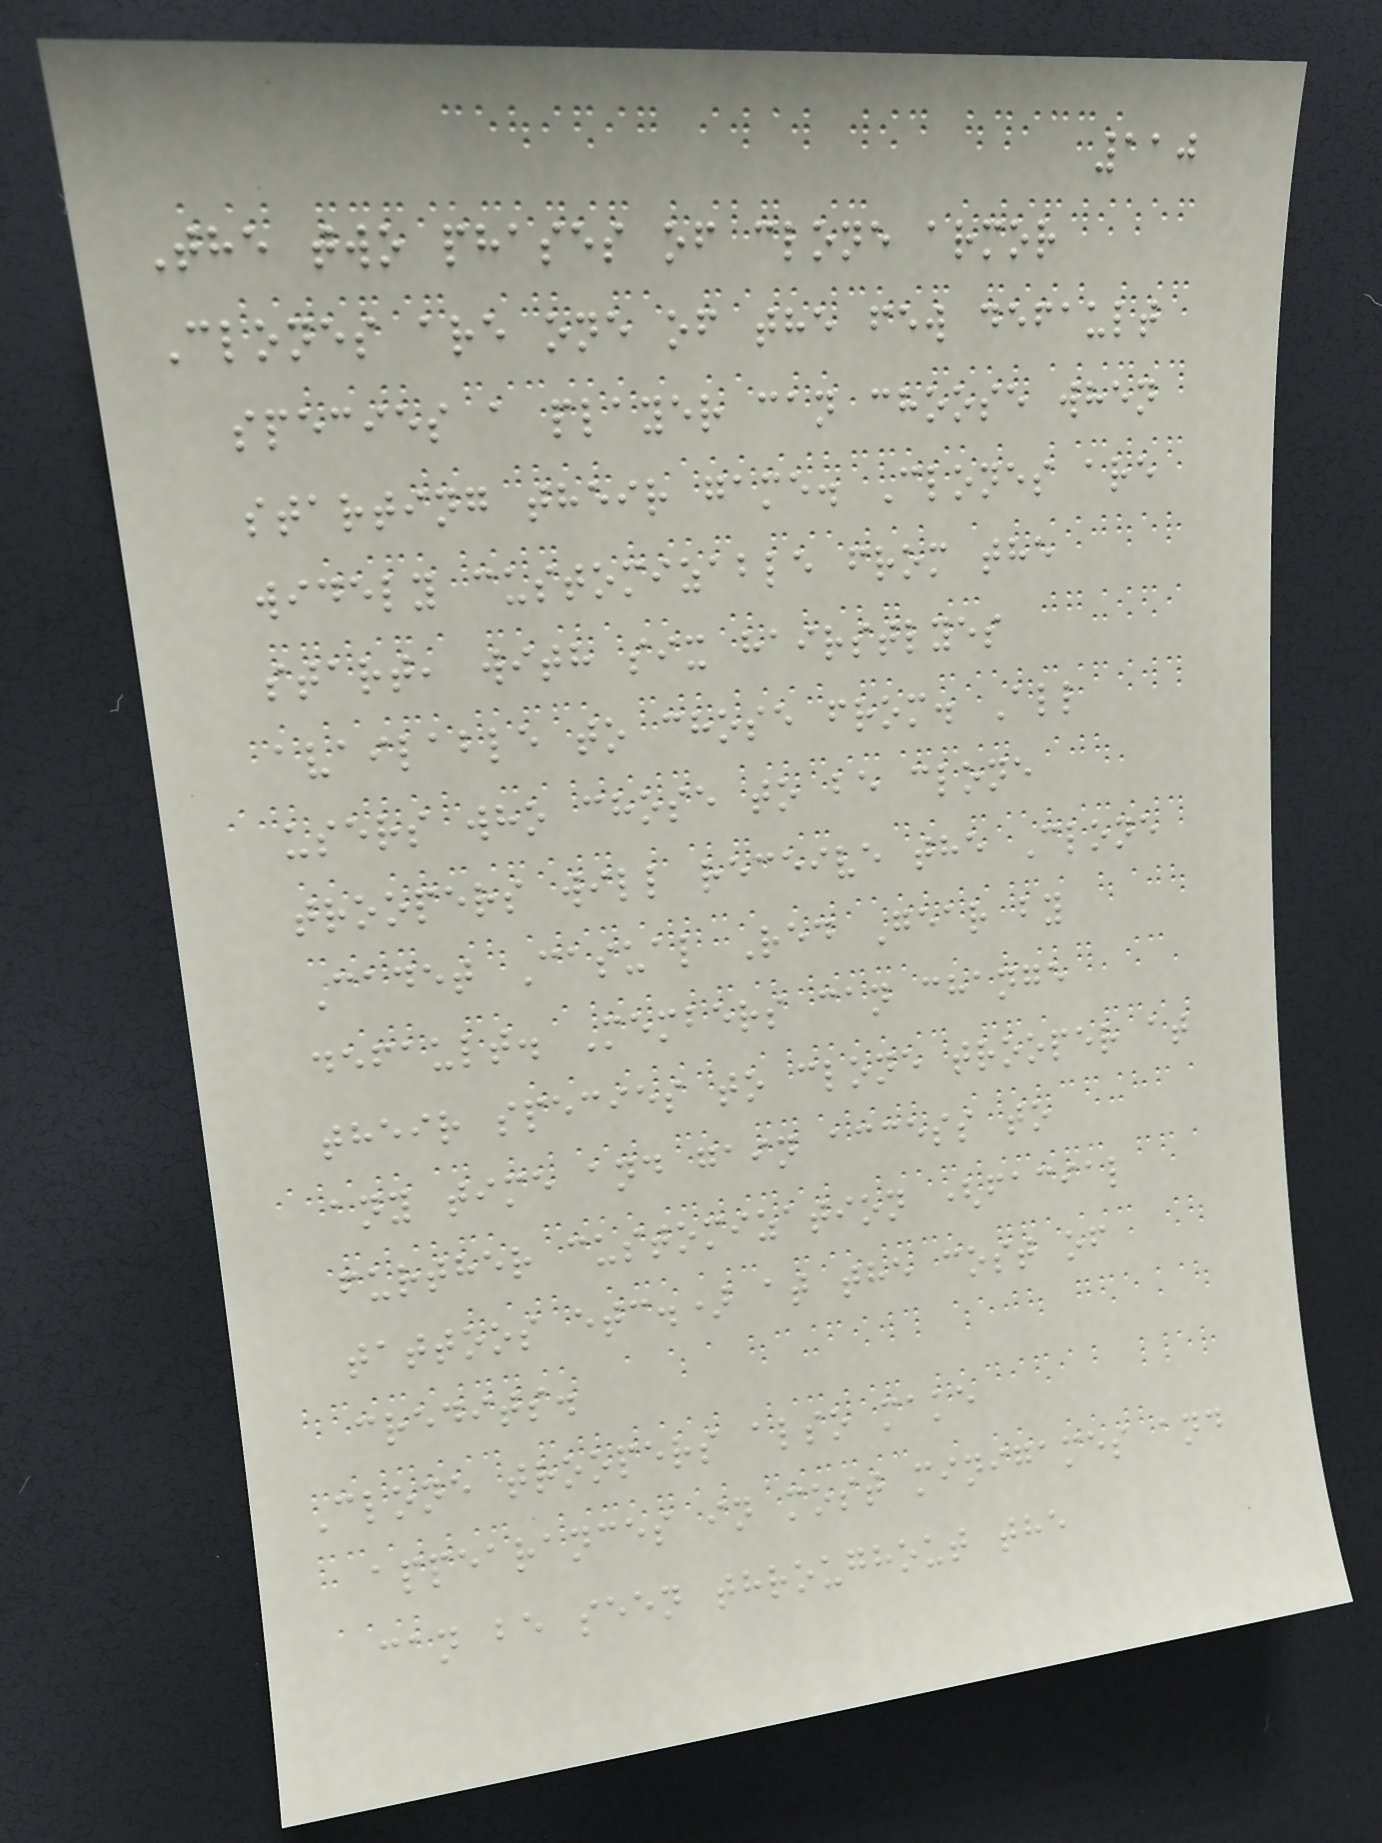110
The two phases of clone armor
Clones are one of the few default
species a player can choose when
starting their game. Clones are
widely customizable from the
start, with six hairstlyes
available to chose from. All
users who chose to be clone
troopers will receive the Clone
Cadet Casual Red Gear by
default. Members can change
their species to clone trooper at
any time and gain access to
further customization (facial
tattoos etc.) at the cost of
credits.
Clone troopers also make
appearances in most minigames and
can be seen throughout the
